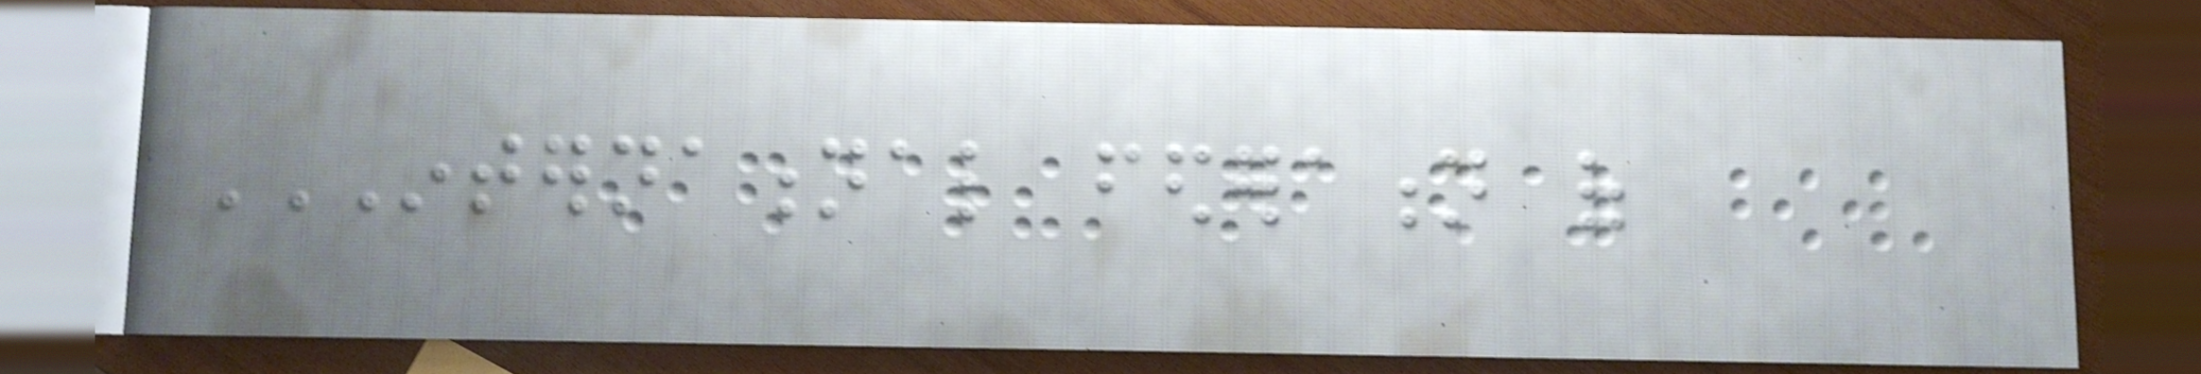INTERNATIONAL FEDERATION OF
